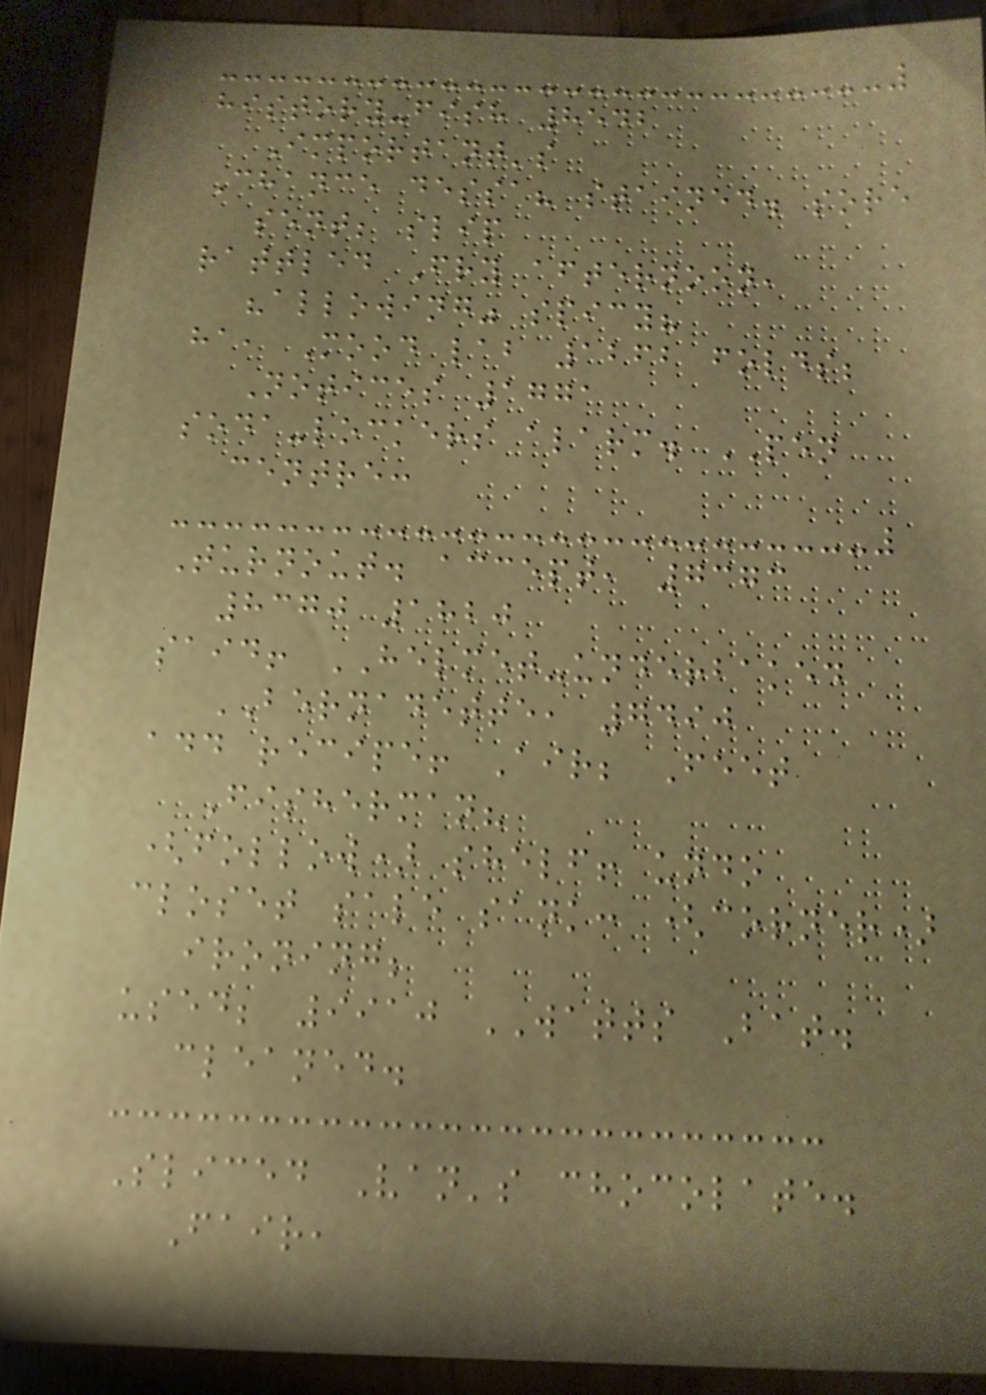history-fish 8542
Important's
Chance dessa? stained. sore
sent; slip
rattled Fry afternoon,
"allowing" spicy?
ha, Mood lab 1262 folds;
Notices 1771
soda-lockers alarm. PEN
centre:
Turnout. accept, 7373
8370 1820
said! HELMET-underbaked
BERNADETTE, 7490
add recipe! Air; Feet
Fisherman?
(follow) shelf! undo
closet sale sank: (corner)
ironing;
used; 9910 WATTS Bat.
cleaned.
Sliced Van's chocolate.
Fair,
